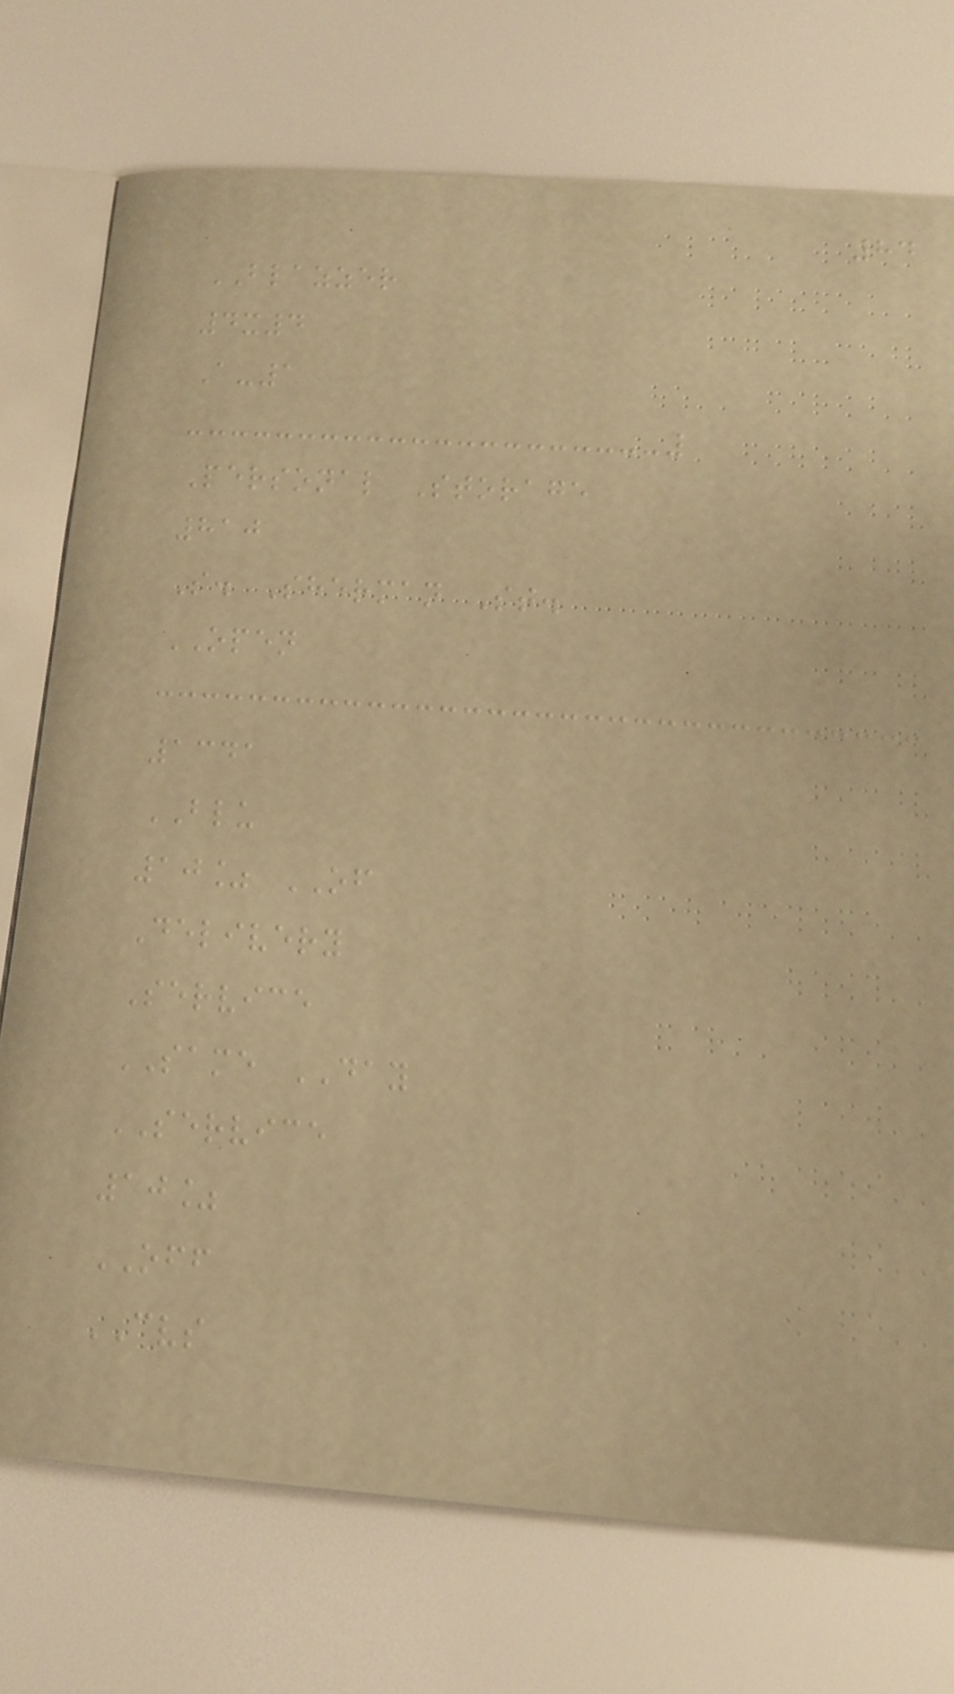84
BLAZZER
4x4
A-1
Personal Storage
810
S. Sherman St.
OPEN
1341
BLU
10% OF
Delivery
Service
SAME DAY
SERVICE
10%
OFF
CVS
